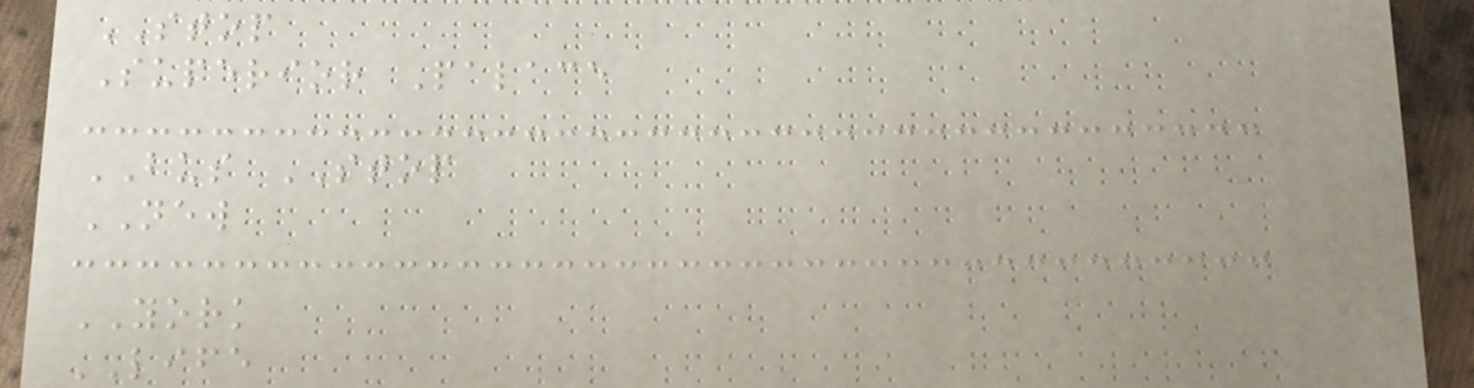STOP
Superior Palace
BUS STOP
NEW
YORK
LIFE
